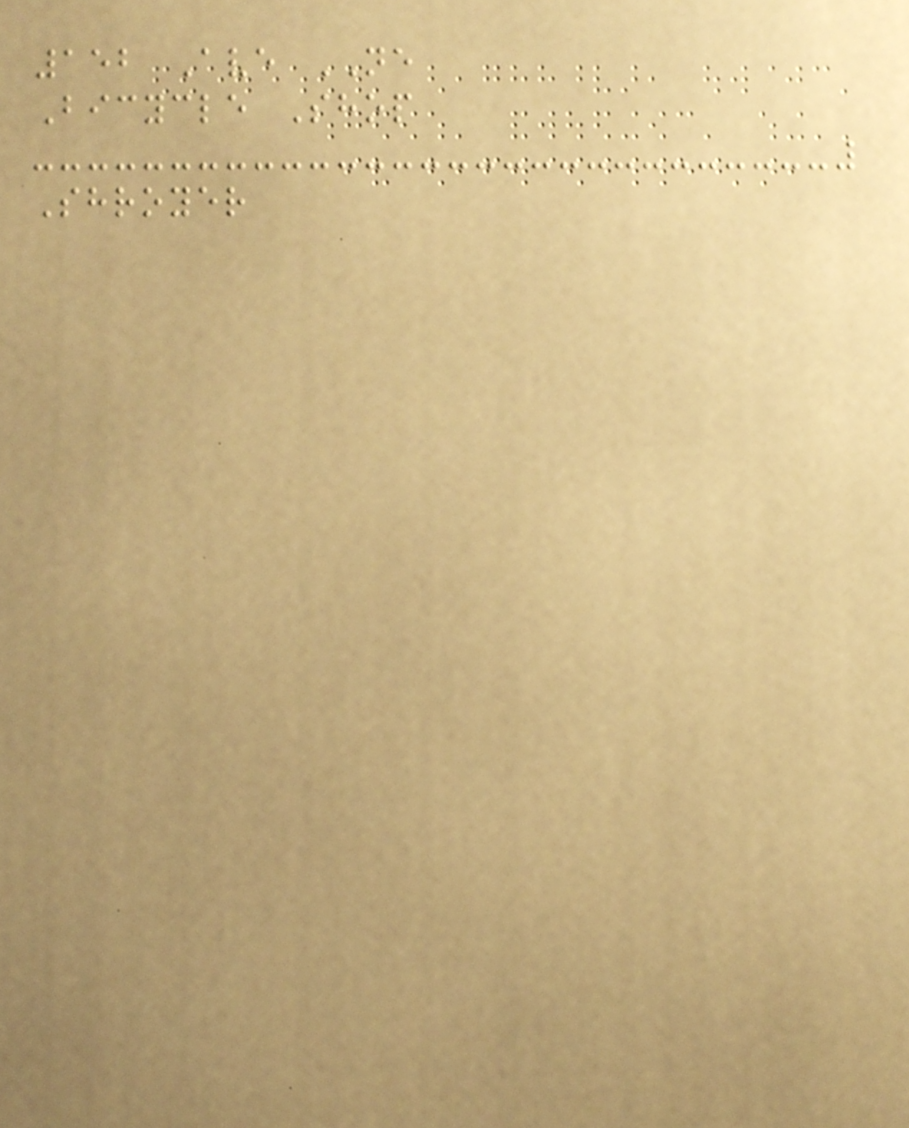152 Ave NE
Bicycle Shop
Shroyer
